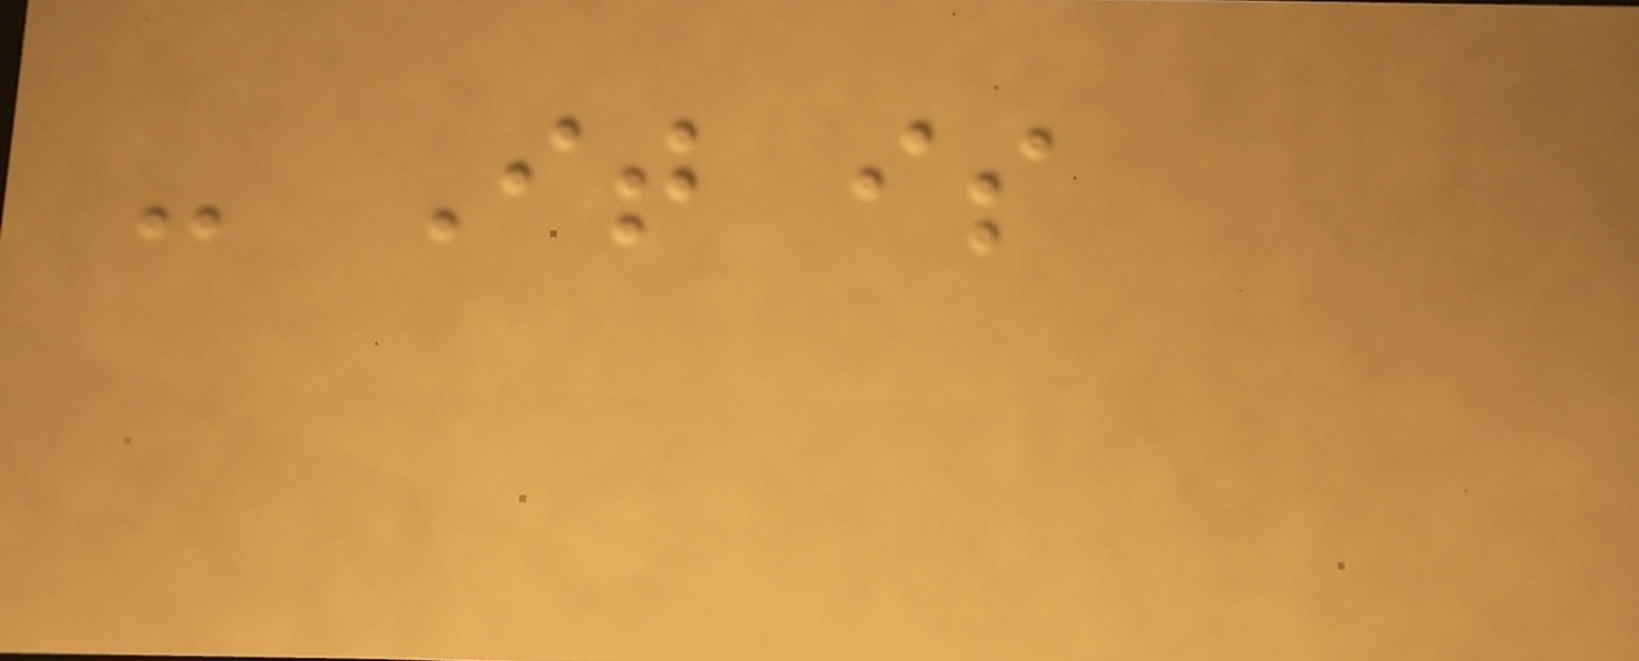- It is
